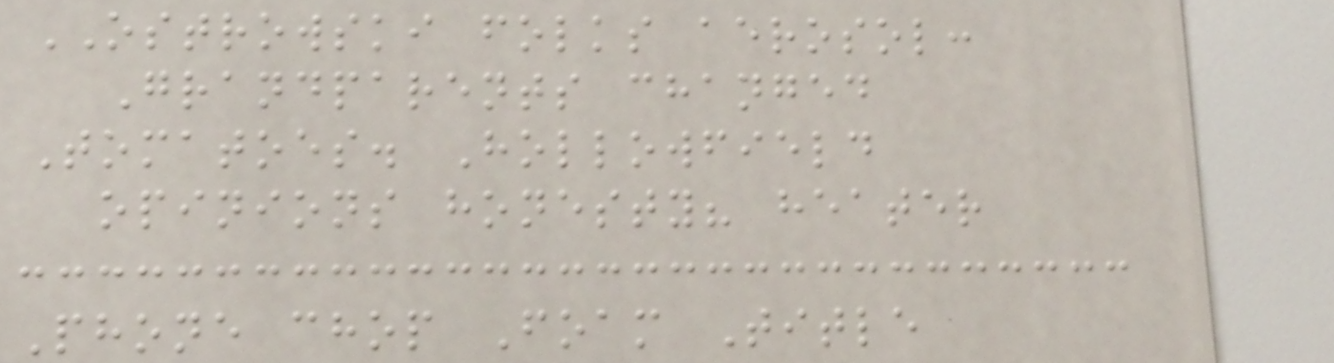OSTROWSKI folks aerosol:
Grandparents changed
Tomatoes. Hollowfield
opinions honesty? heater
Phone chop Foam Title
